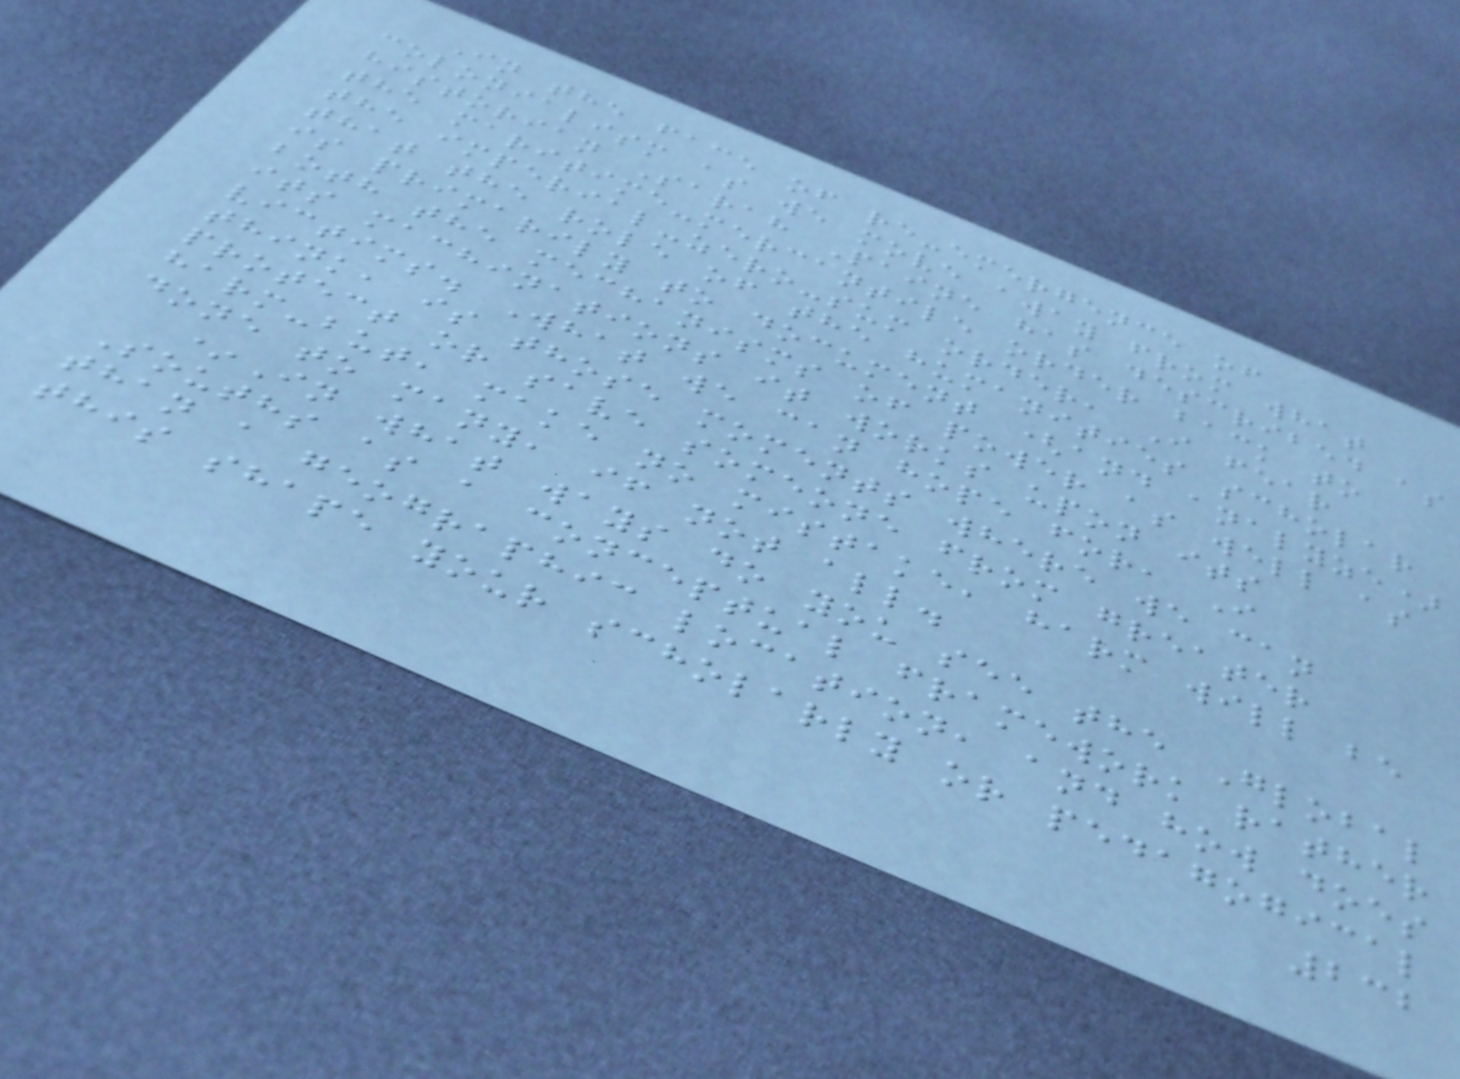In the face of re-emergence of
colonialism as we move away from what
historian Sarah Paine has described as
the maritime-mercantile order back to
the imperial-zero-sum order, I fear
that the role of the humanities scholar
is primarily to document (and analyze)
both the mechanisms of power as well as
its machinations it works upon its
victims. What we can hope for, I
think, is those moments where we can
protect or save someone from greater
harm-but, make no mistake, harm will be
done to many, if not all.
*In what ways do you see the Global
Souths as a conceptual framework rather
than a geographic location, and how does
this shape your scholarly or pedagogical
232
